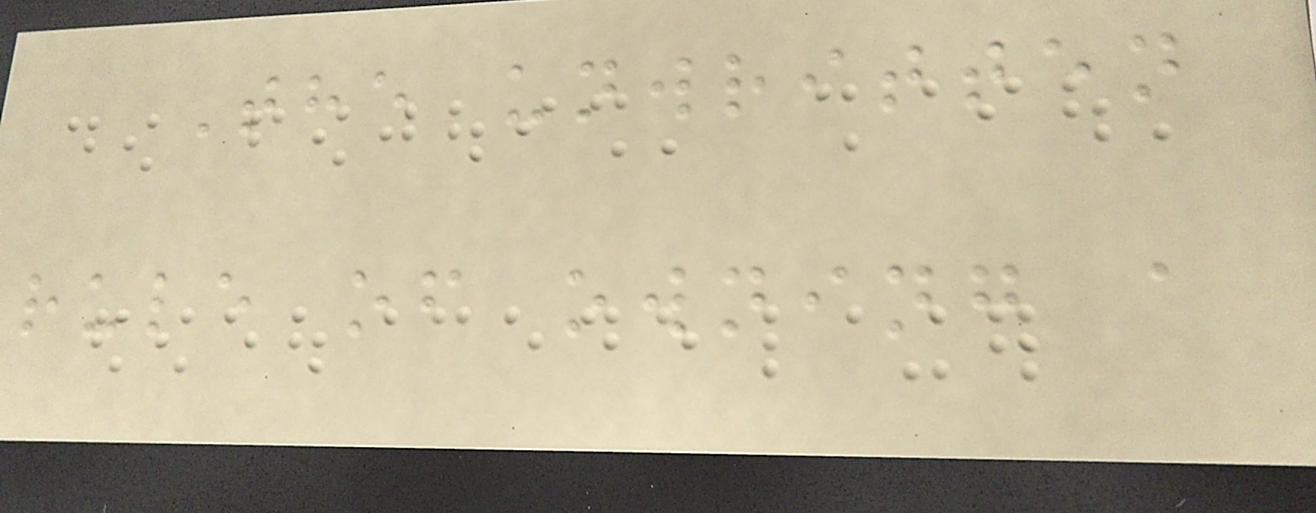The unwritten
rule of owning a
